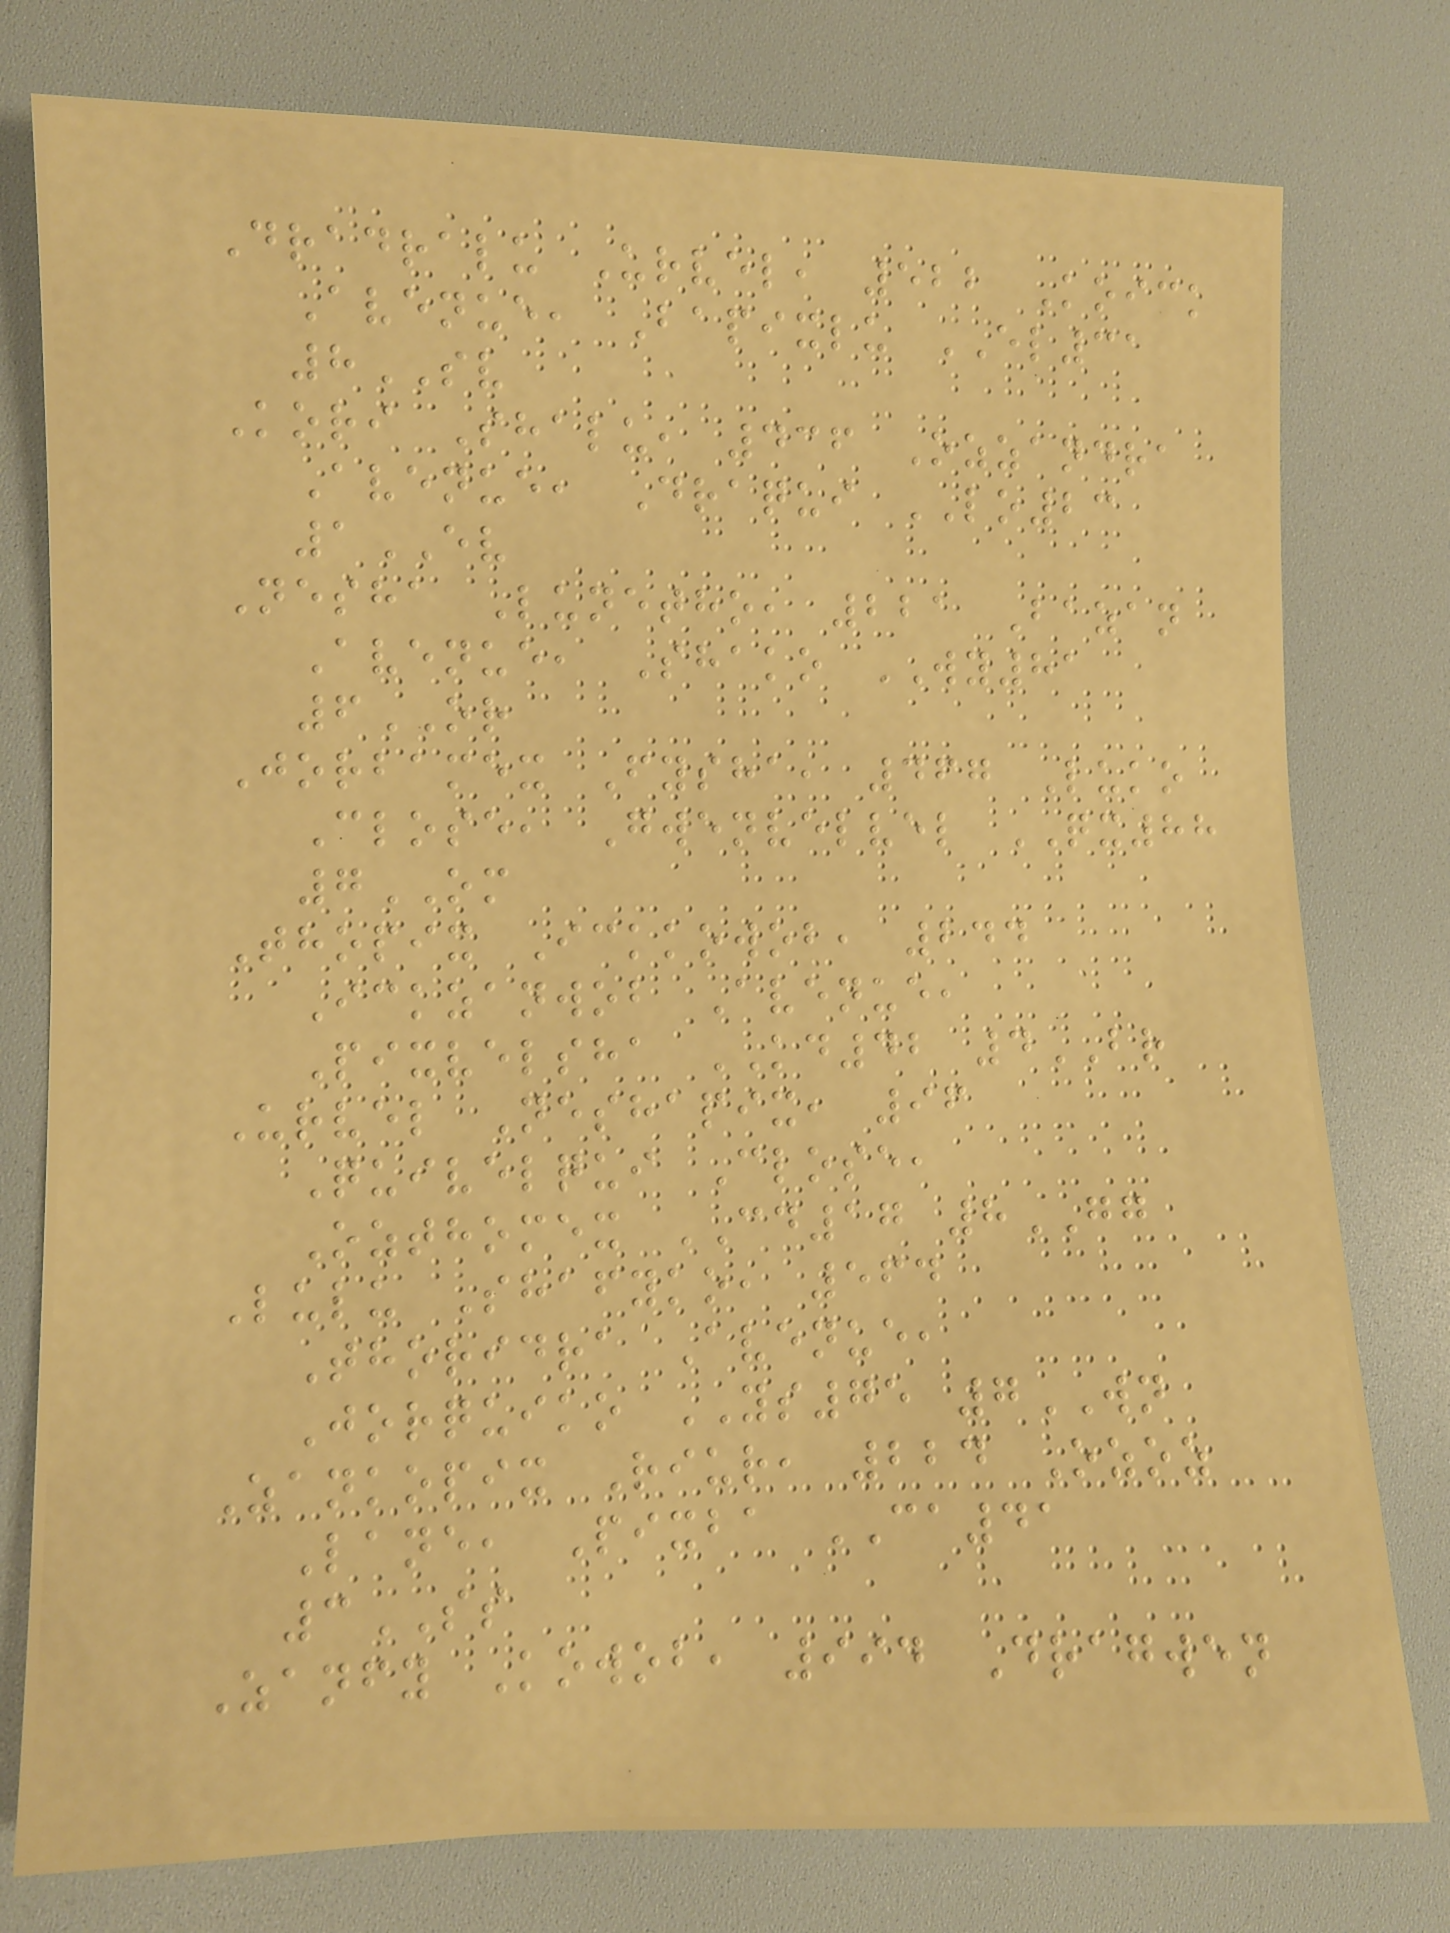Dradralu Urvel, 522 Koick
Avenue, Bapixlu EL31
8SV
Kori Shalu, 436 Ozzandra
Avenue, Draqui LO23
1EV
Nesha Lunetho, 221 Bazan
Avenue, Shako WY81
6OR
Jorbamex Fysha, 467 Luko
Close, Gwenvelvel QX88
7OM
Thopix Ickkowob, 244
Ickzanwob Avenue,
Pixvelsha KD42 4BR
Urvel Neshapix, 96
Quivelqui Close,
Ozthomex CD17 8GG
Lulu Shafyko, 564
Thoridra Avenue,
Jorquiko YS75 7WN
Zankopix Riur, 224 Ozoz
Lane, Pixba CA41
3SS
Zanfy Kowob, 994 Dragwen
